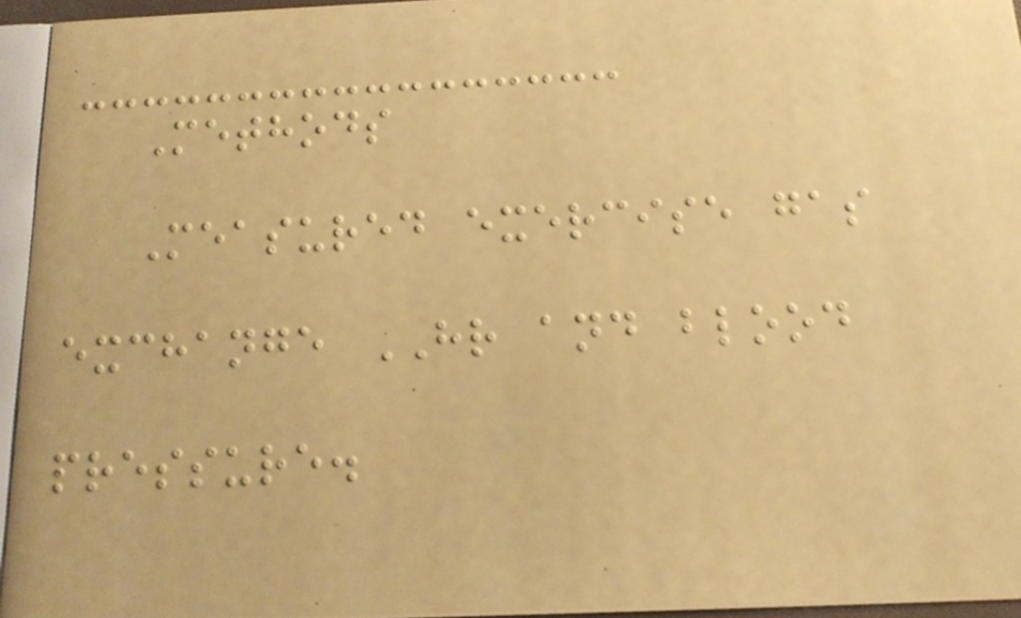Methods
Measured exercise gas
exchange HR and blood
pressure.
